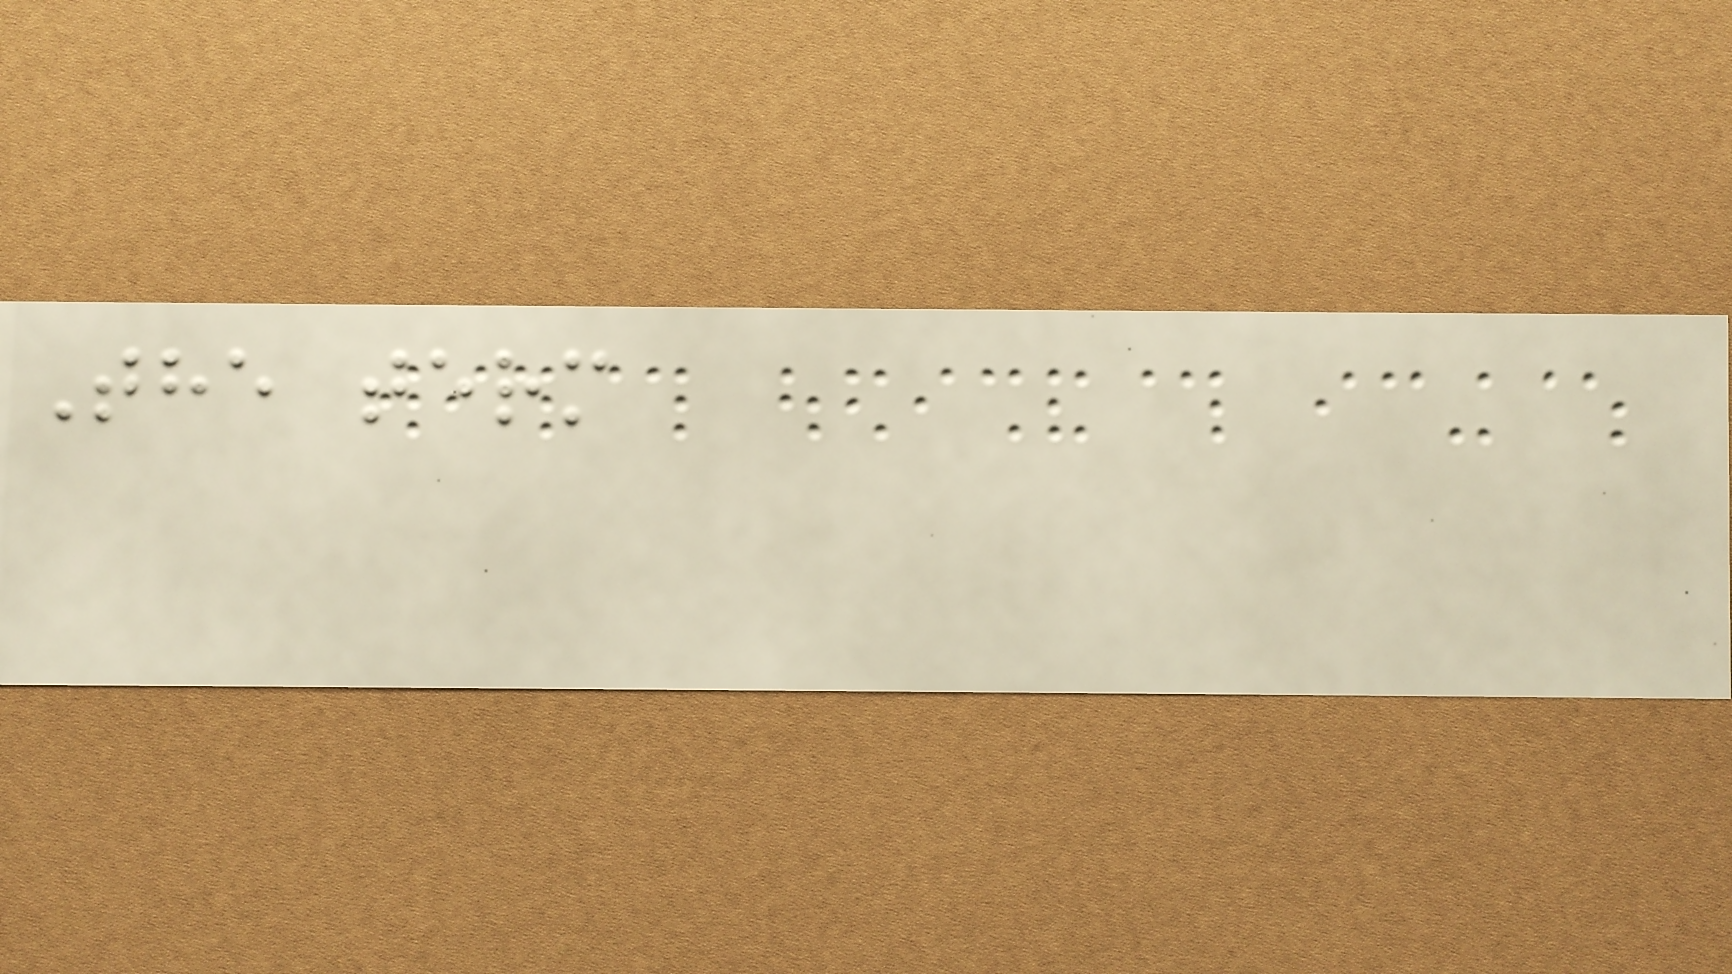The term
